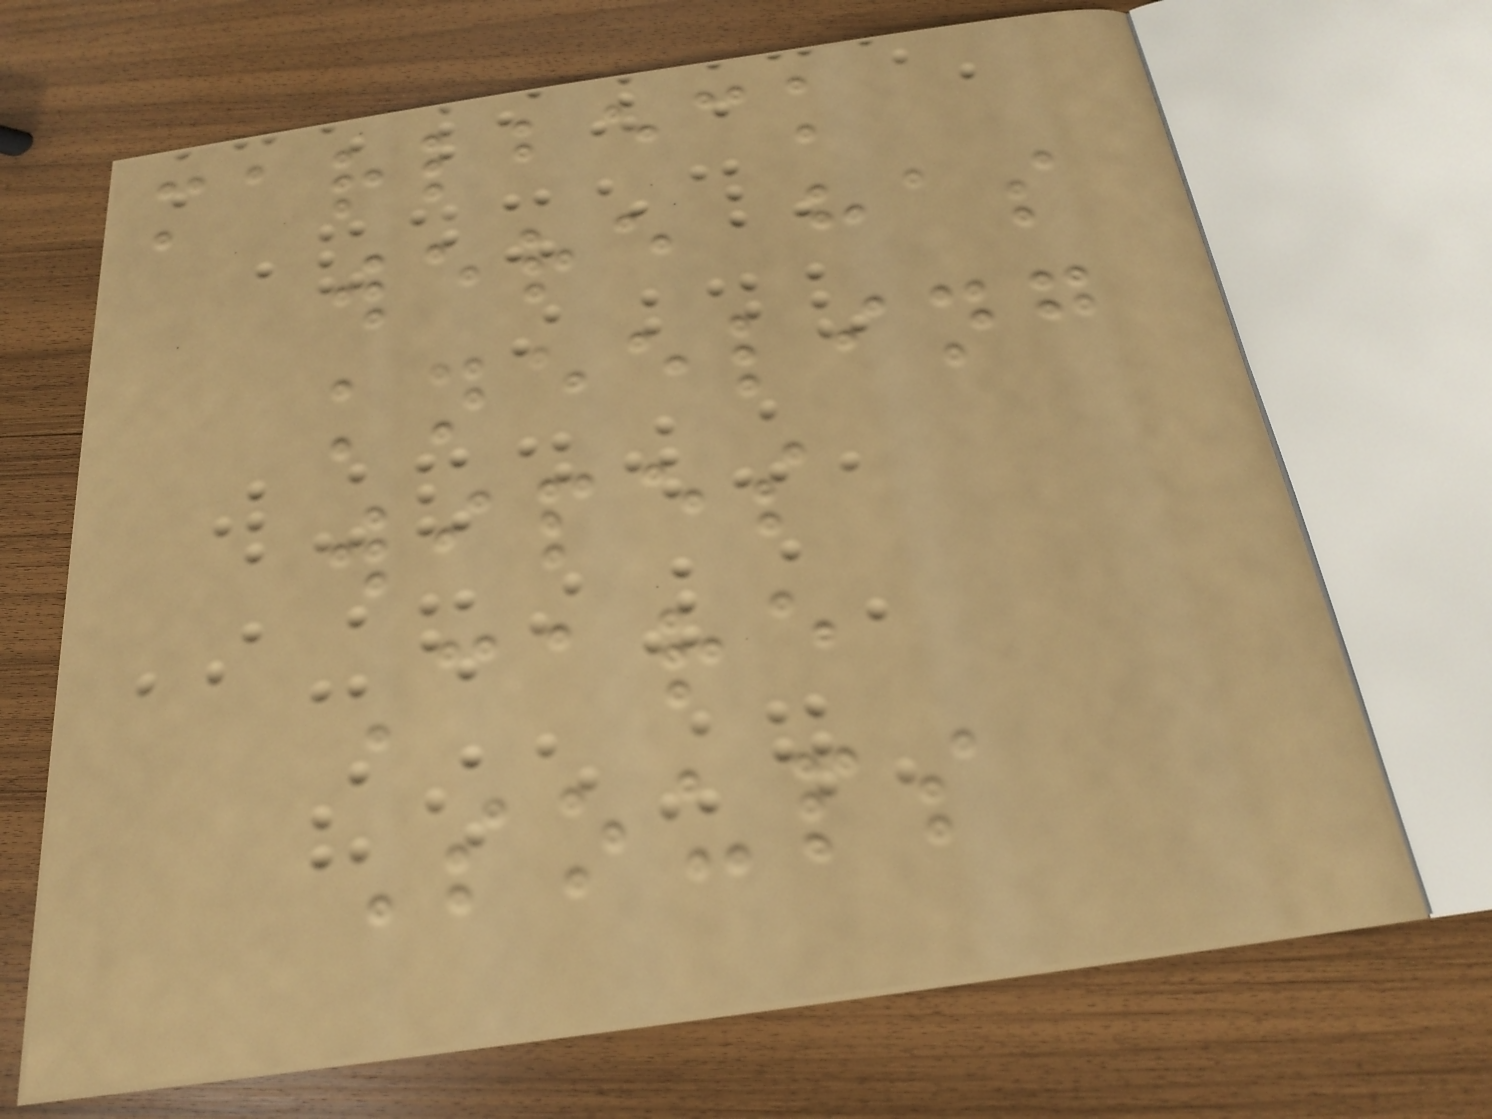marlbeck
were has
kneeling
wipes
Care
Soups
